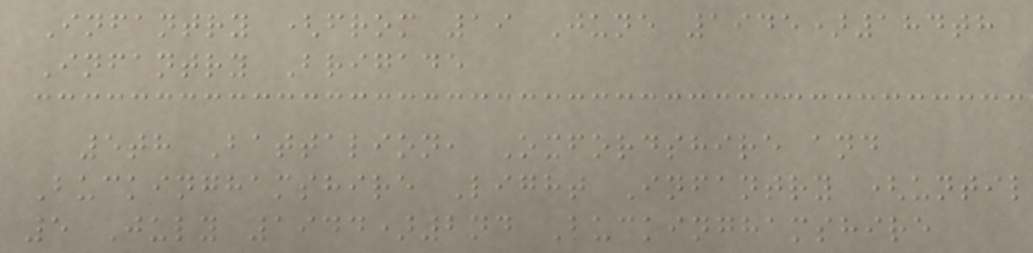Infantry (from 19 June 1945)184th
Infantry Brigade
5th Battalion, Oxfordshire and
Buckinghamshire Light Infantry (until
5 July 1944)2nd Buckinghamshire
